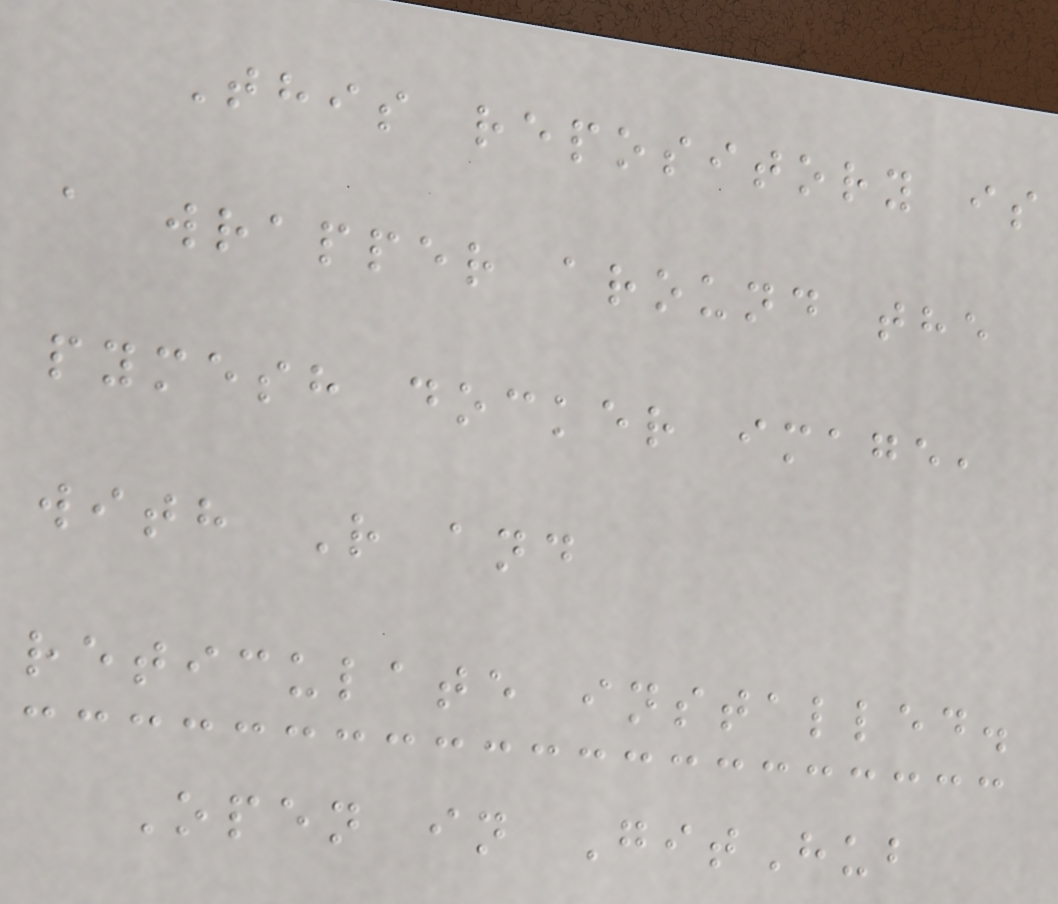This repository is
a wrapper around the
pymesh docker image,
with R and
reticulate installed.
Open in GitHub
